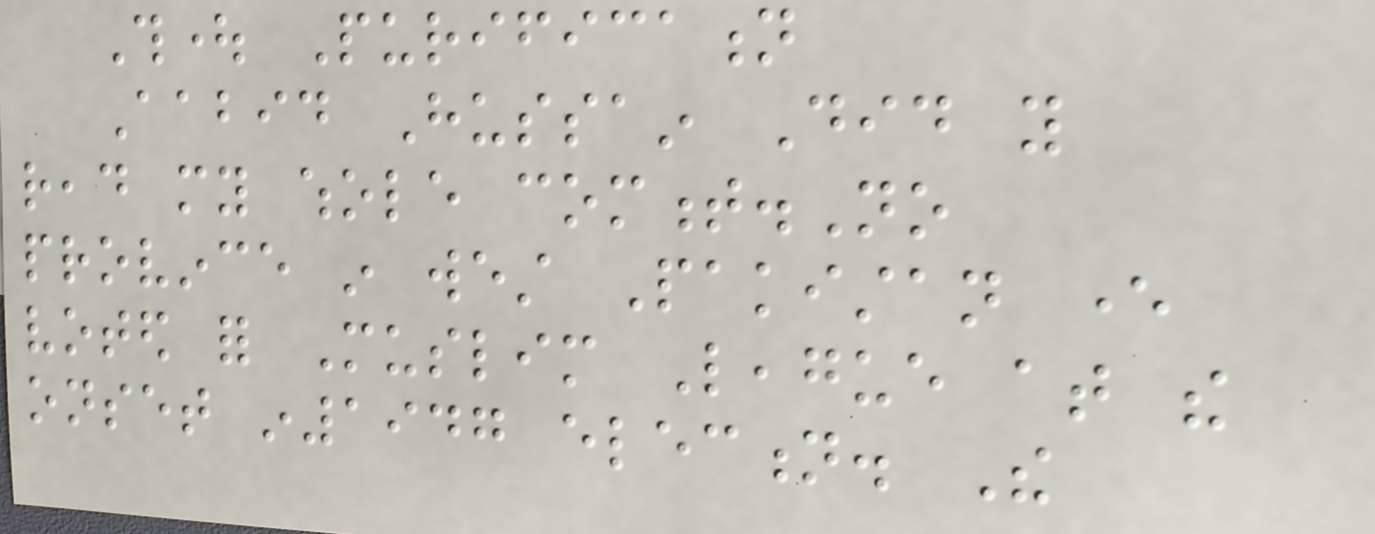Thought Purification
Aabid Hussain Did you
read my whole comment.No
province in west Pakistan ever
voted for Muslim League at the
onset in1947 election. The
